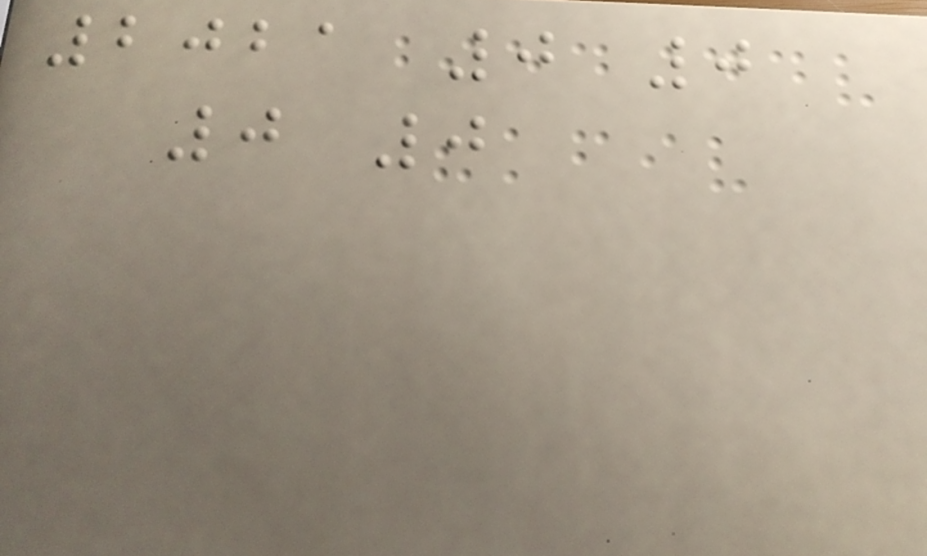2021 0 0
0 0
